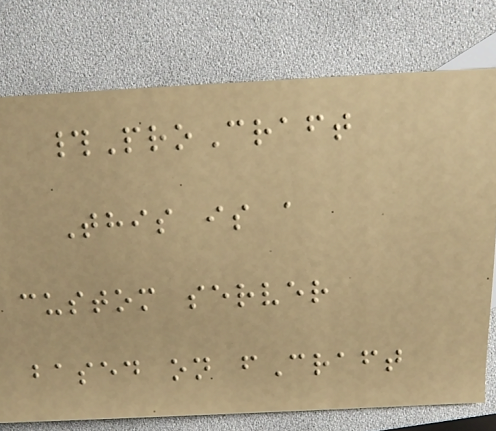#ProCraft
This is a
custom server
based on fCraft
